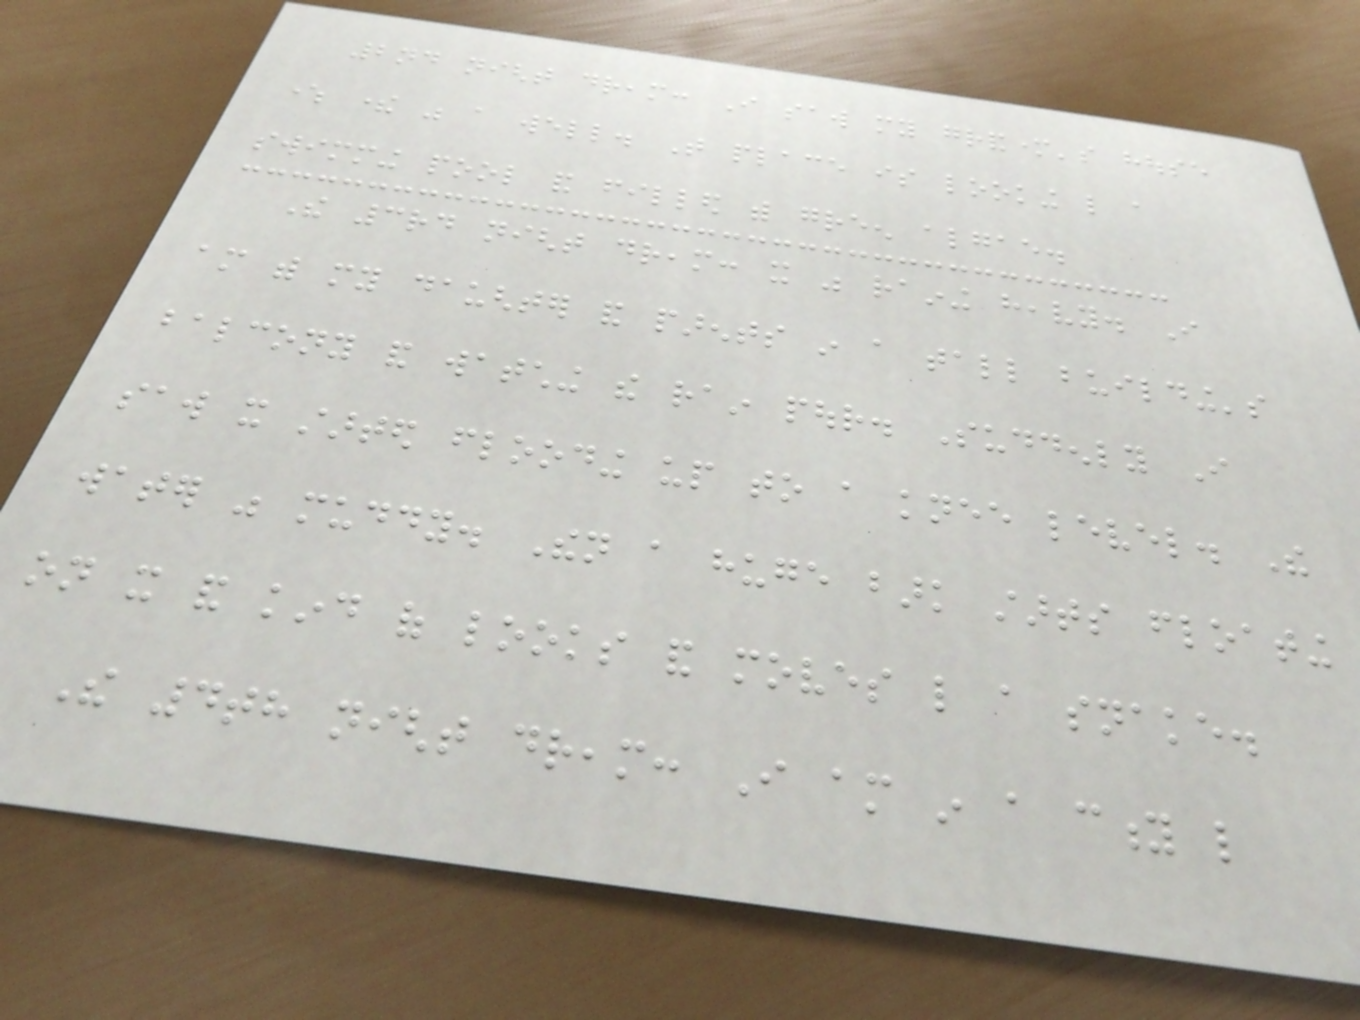2nd night dream: I saw my grandmother's house
where there was a well. That place is looking like a
swimming pool and filled with green algae.
The 3rd night dream: it was raining heavy. I
am with my daughter and parents in a tall building's
balcony and watching the rain pour. Suddenly I
saw it started flooding up to a knee level. The
water was muddy. Then a huge bark starts floating
on it and kind of looks and moves like a snake.
The 4th night dream: I am in a city like
